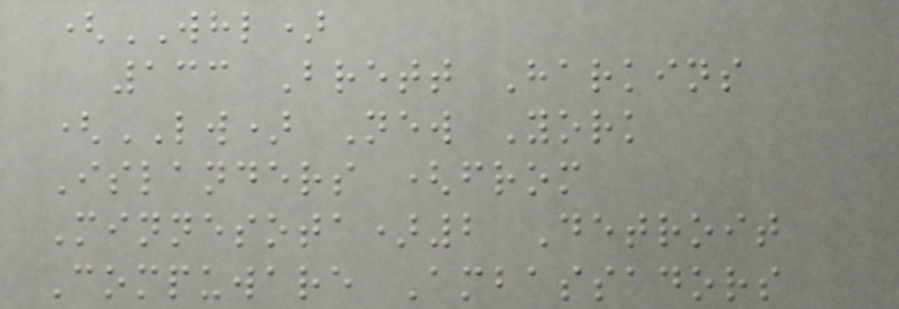(WHL)
133 Brett Harkins
(LW) New York
Islanders (from
Minnesota)2 Detroit
Compuware Ambassadors
